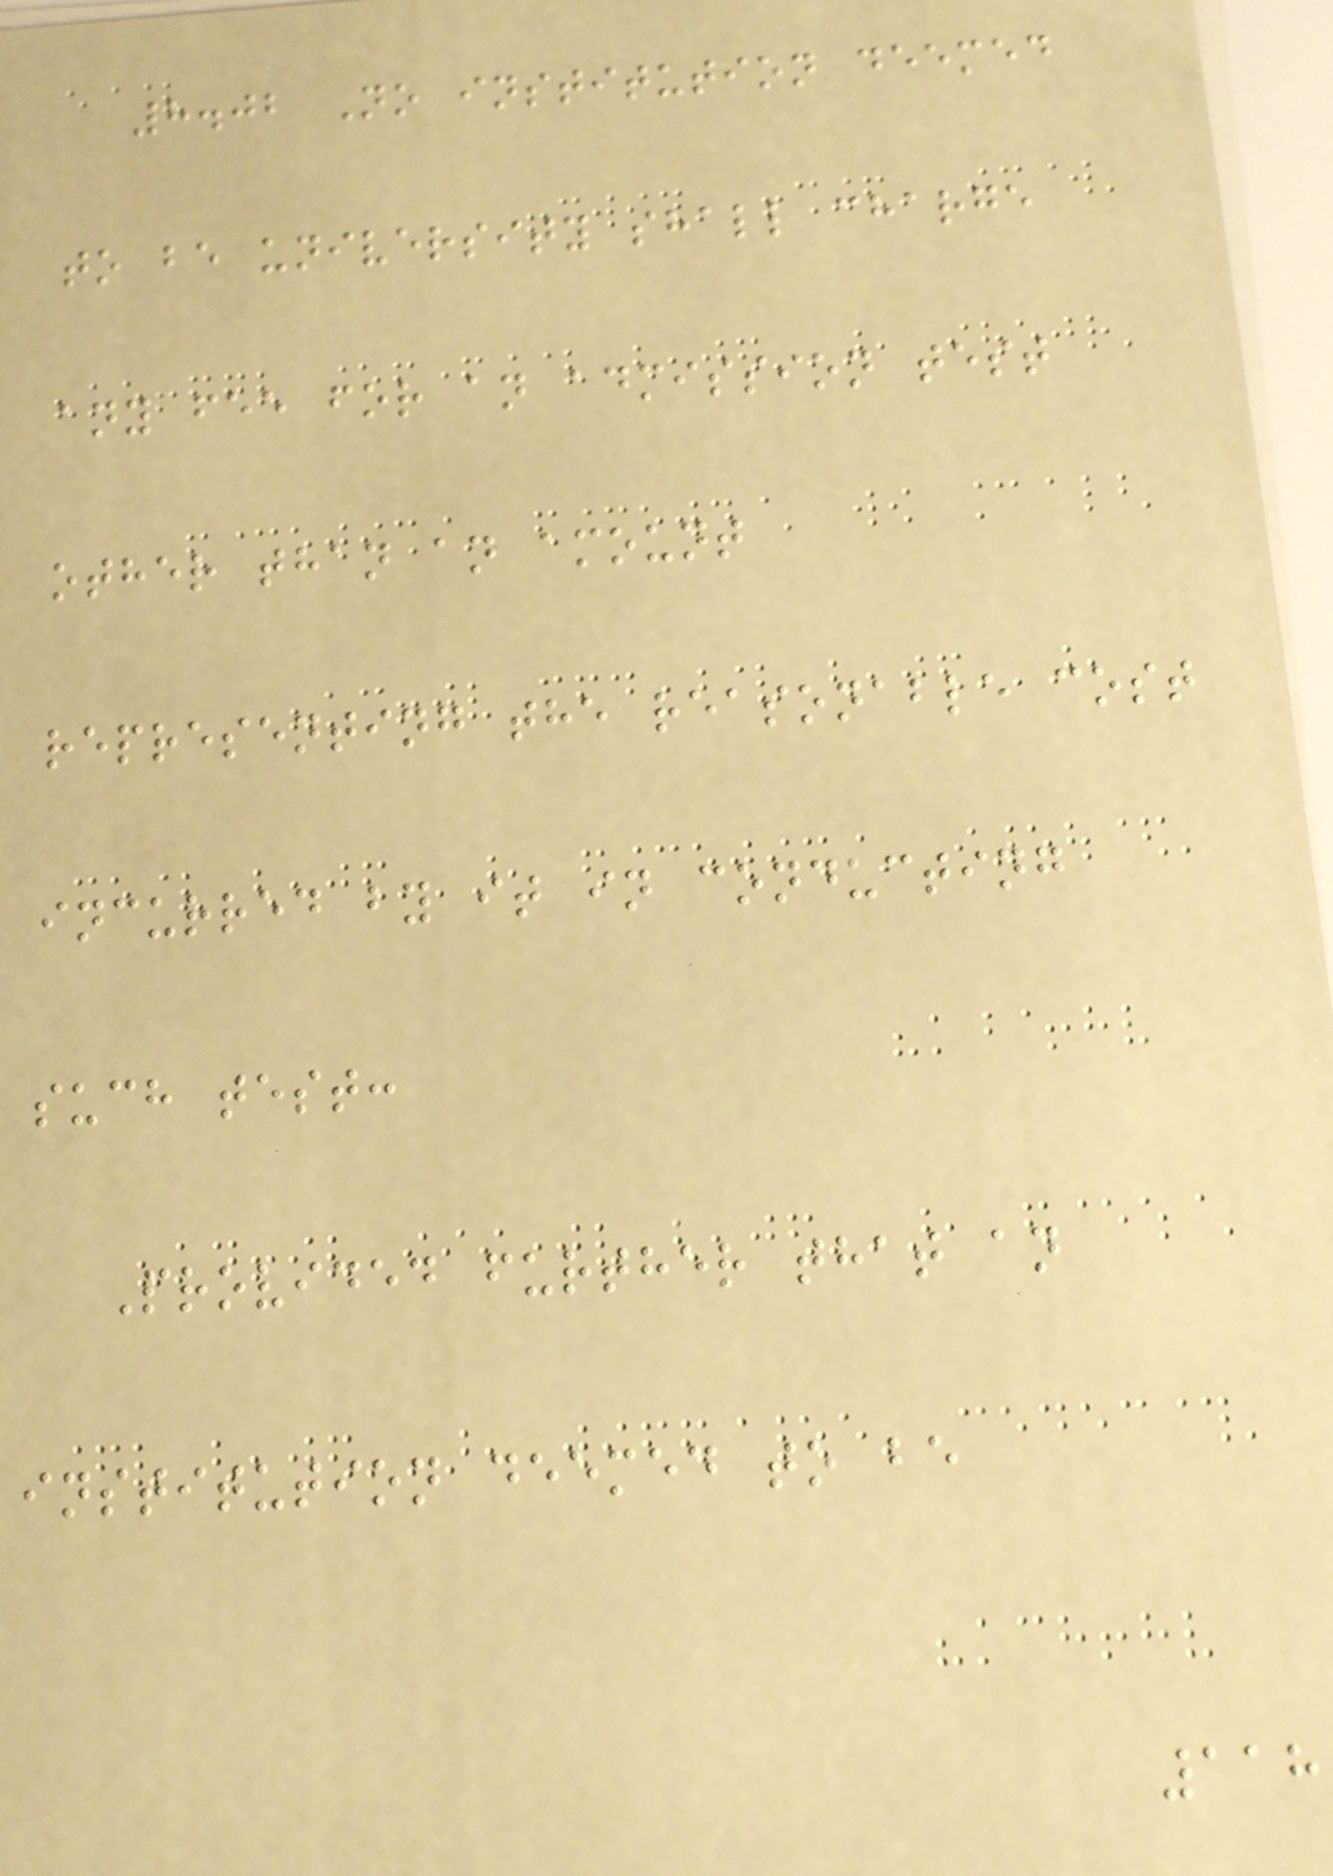8.02 No institution deemed
to be university shall charge
any fee for an admission test
other than an amount
representing the reasonable cost
incurred by it in conducting
such test:
Provided further that an
institution deemed to be
118
